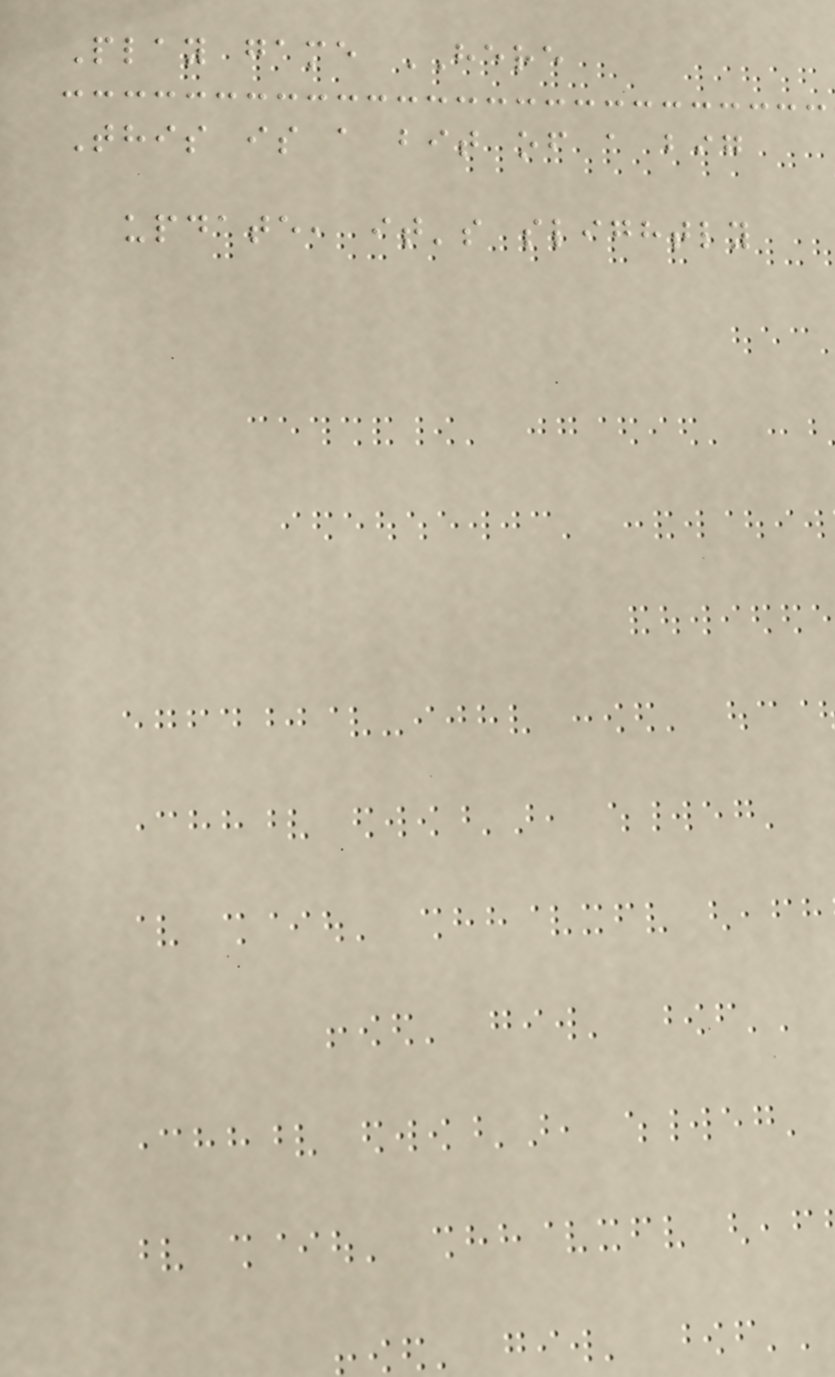Play game HERE
This is a bit of a big
update, it's slightly
